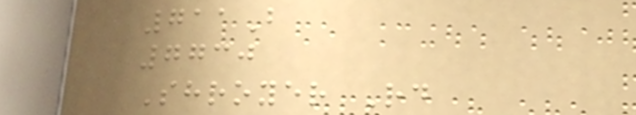711B
7730
Shroyer Rd
